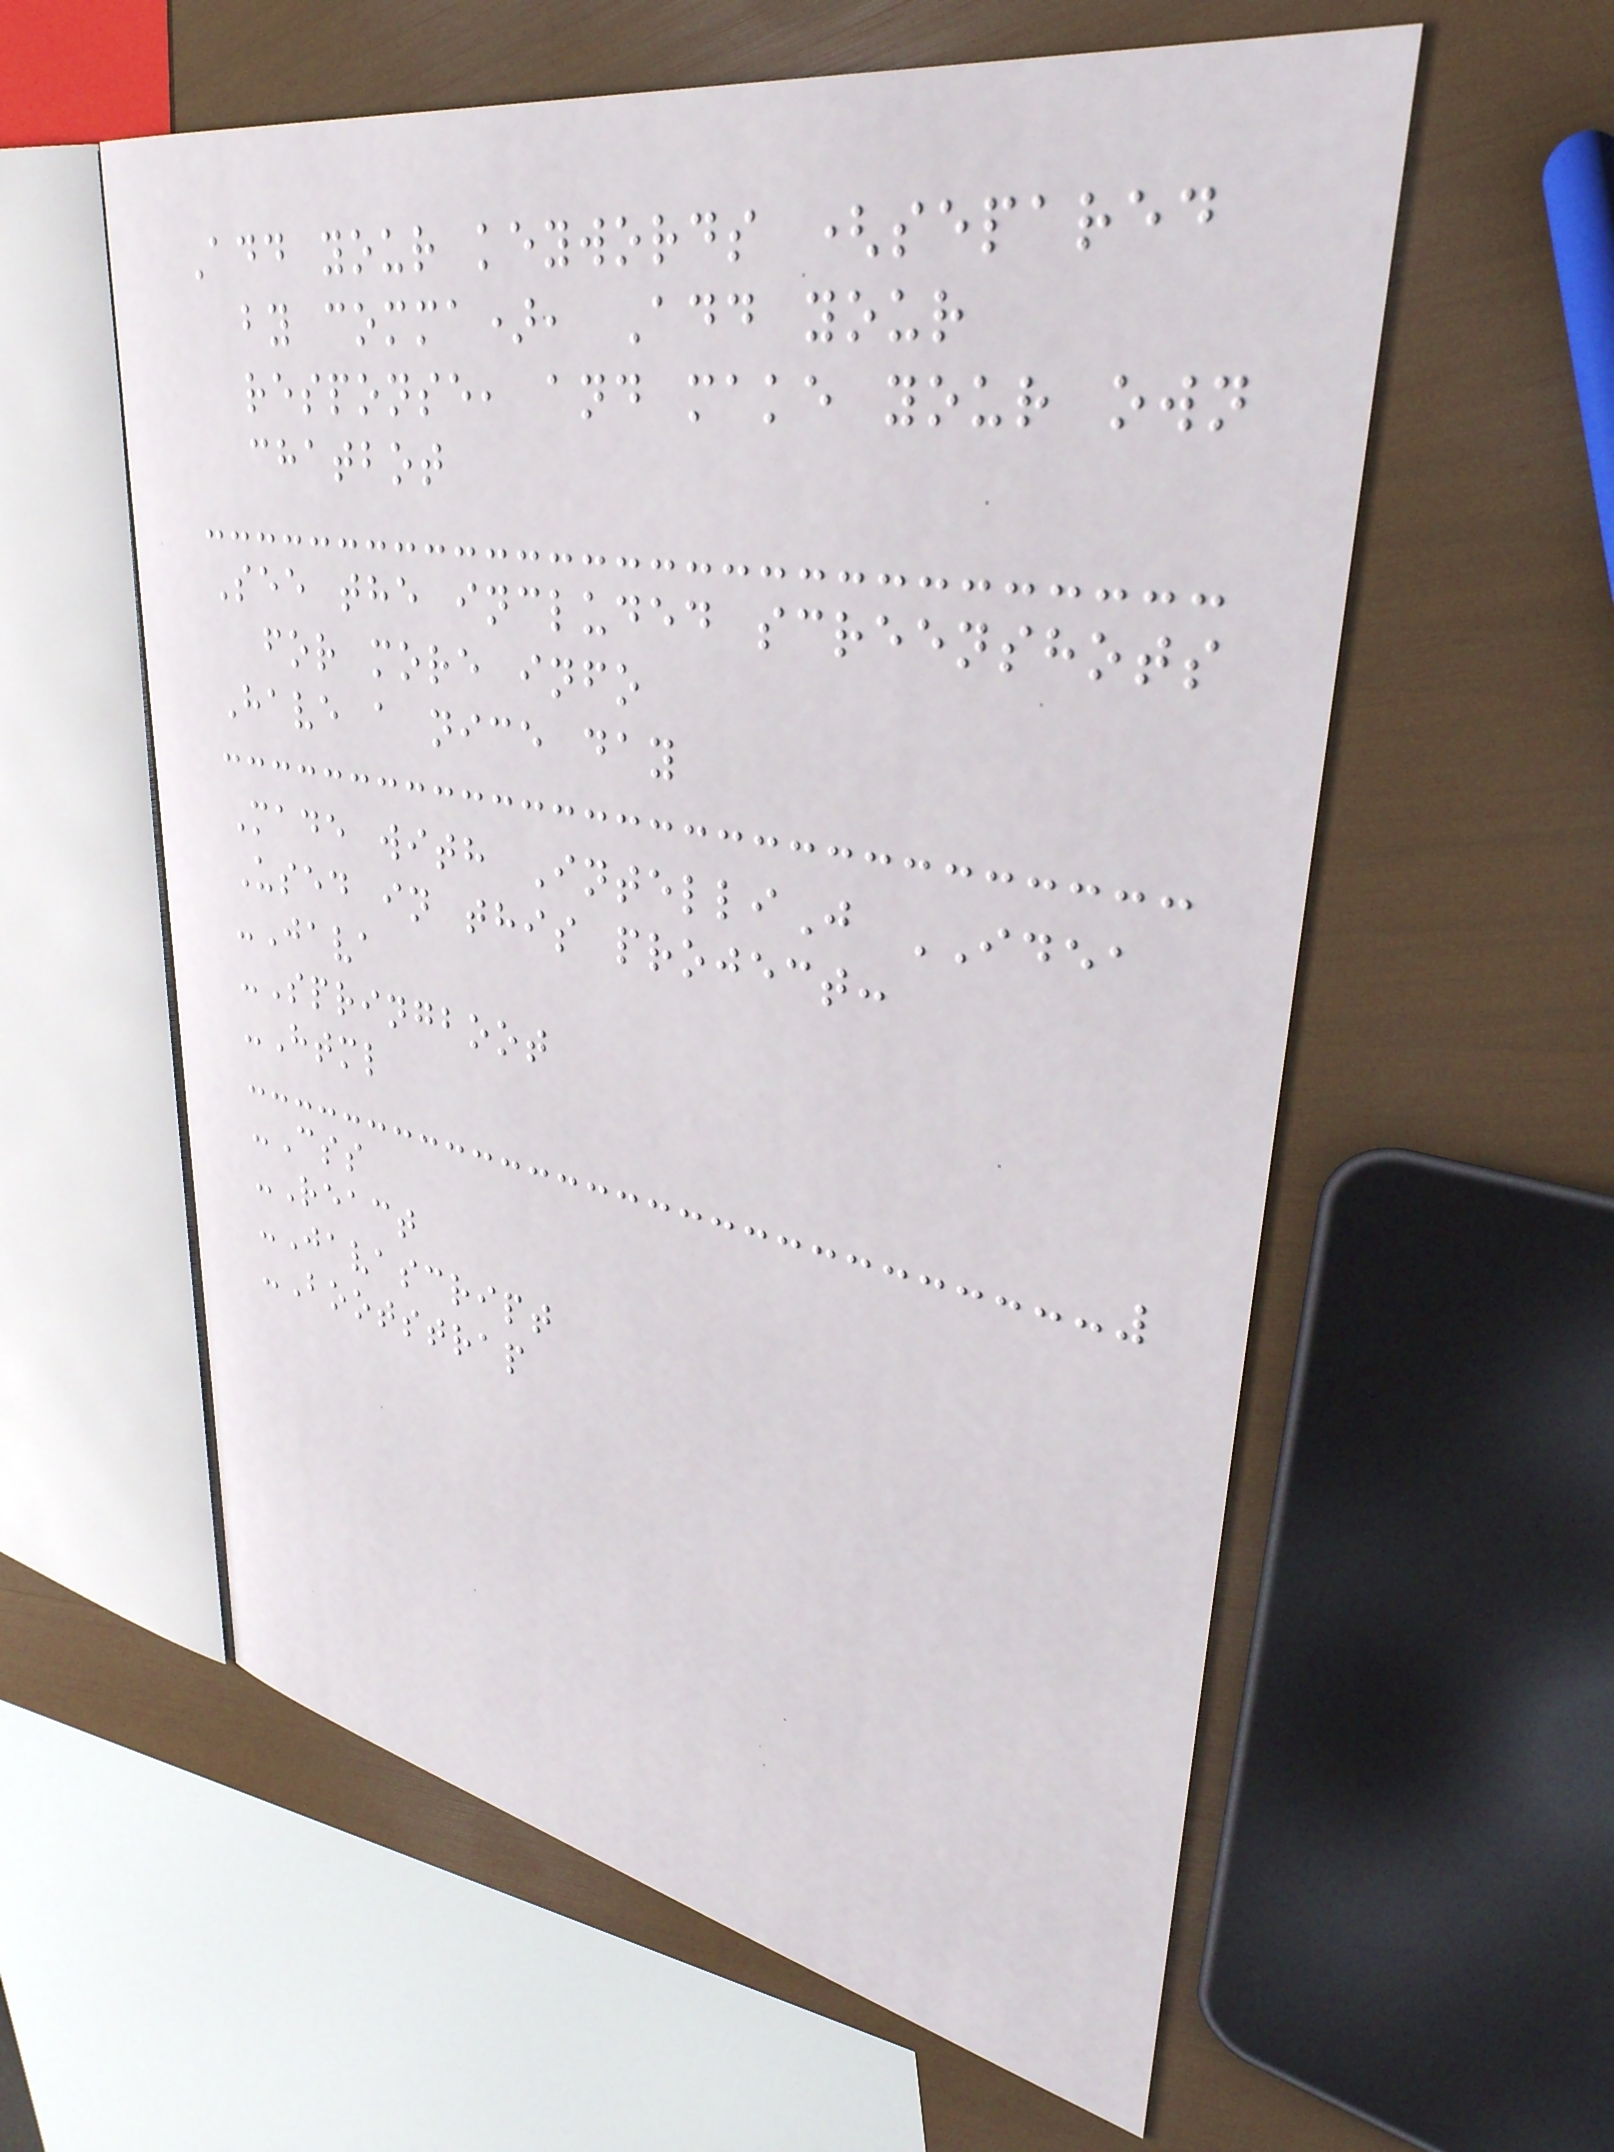Add your keywords (separed
by comma), Add your
response, and make your own
chatbot
See the included screenshots
for more info
Have a nice day
Made with IntelliJ IDEA
Used in this project:
-Java
-Springboot
-Html
-Css
-React
-Javascript
-Bootstrap
